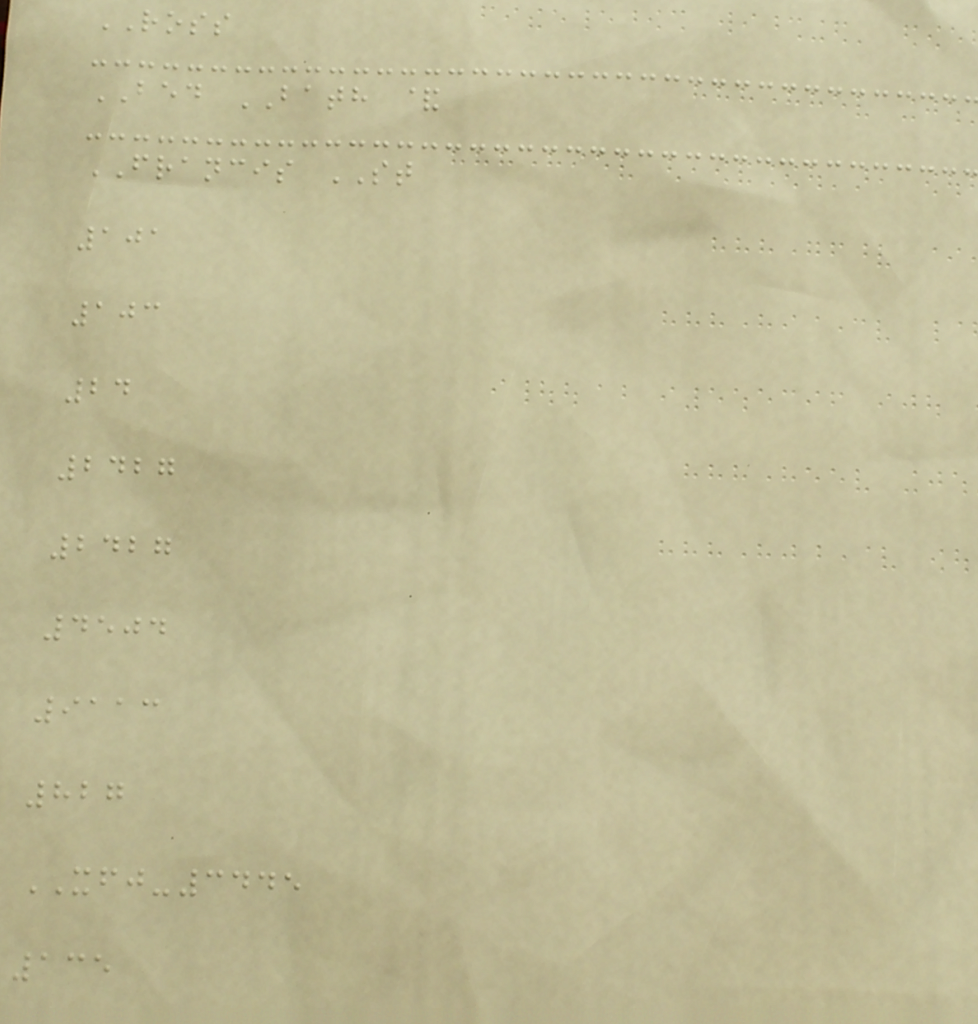ROSS
BED BATH &
FRANCIS ST
101
103
24
2427
2427
4504
9113
827
XFJ-3445
135
